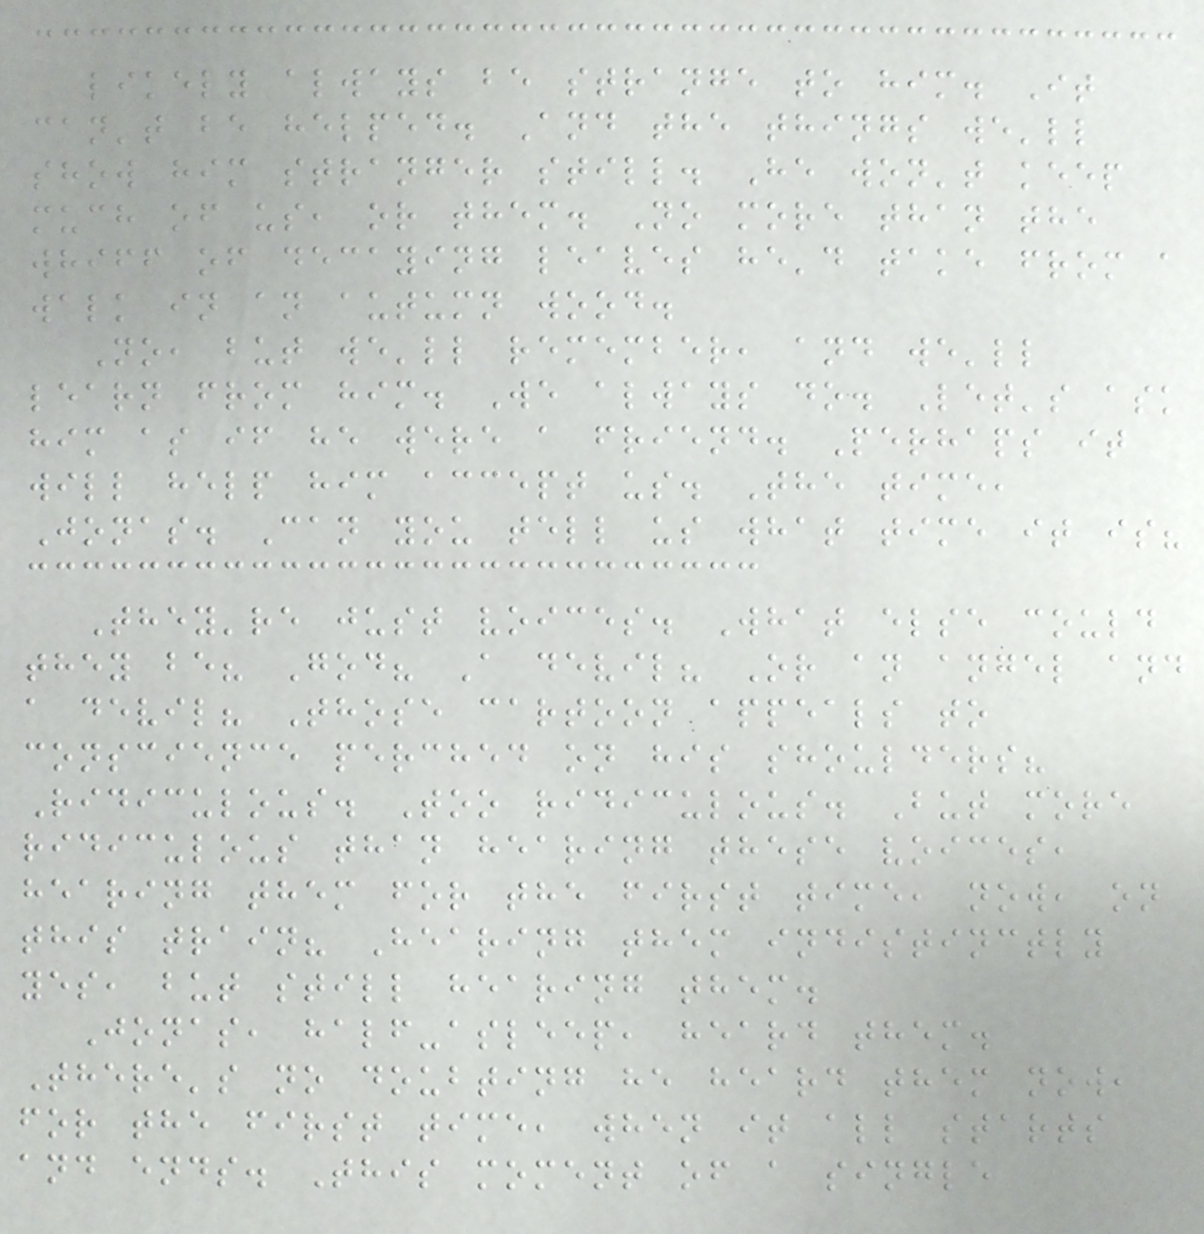likely always be strange to him. It
can't be helped. And the things we'll
show him stranger still. He won't keep
much of us, or them. No more than the
whiff of decaying leaves he'd take from a
walk in an autumn wood.
No, but we'll remember, and we'll
learn from him. We always do. Let's ask
him as if he were a friend. Perhaps it
will help him accept us. The time,
Jonas. Can you tell us what time it is?
They're just voices. What else could
they be? God? A devil? Or an angel and
a devil? Those cartoon appeals to
conscience perched on his shoulders?
Ridiculous. Too ridiculous. But more
ridiculous than hearing these voices,
hearing them for the first time, now, on
this train? Hearing them indistinctly
yes, but still hearing them.
Jonas, half-asleep, heard them.
There's no doubting he heard them now,
for the first time, when it all starts
and ends. This moment of a single
